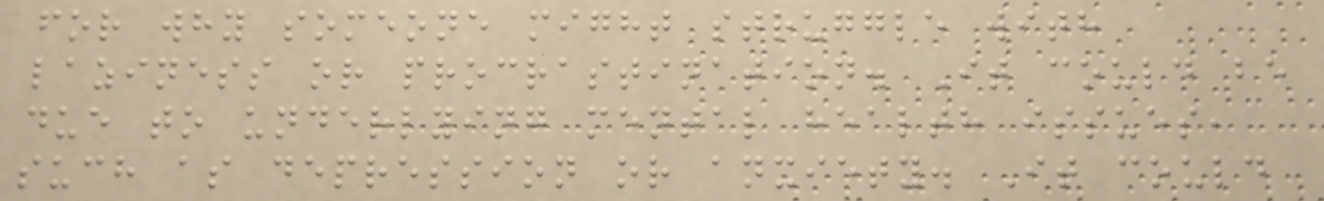for why someone might struggle with
laziness or procrastination. It could be
due to underlying mental health issues,
such as depression or anxiety. It could
